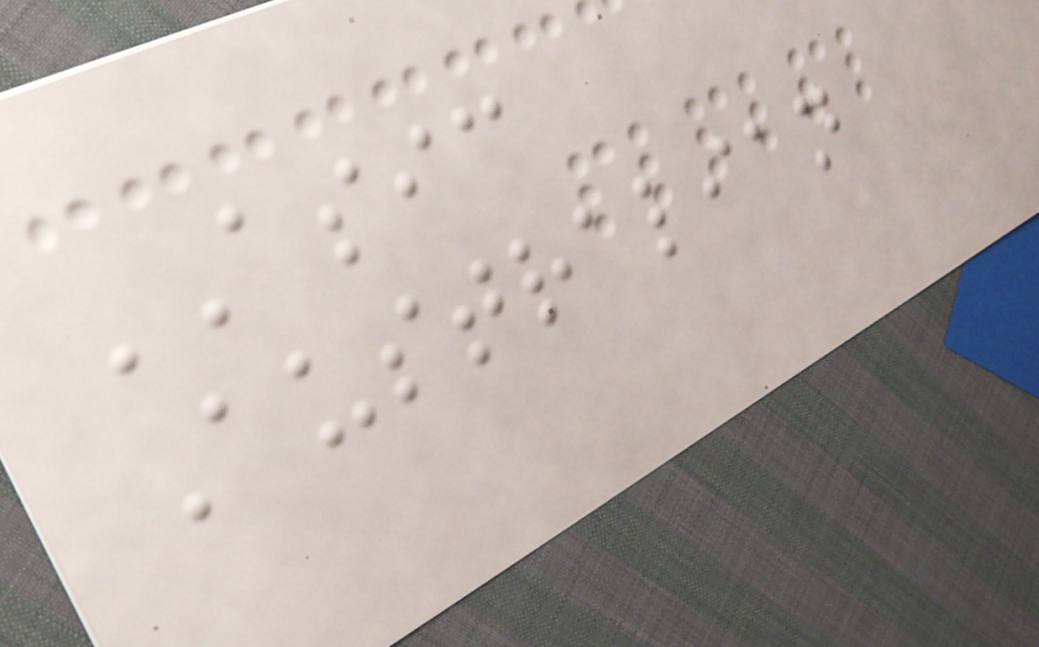ASIC
Australian
